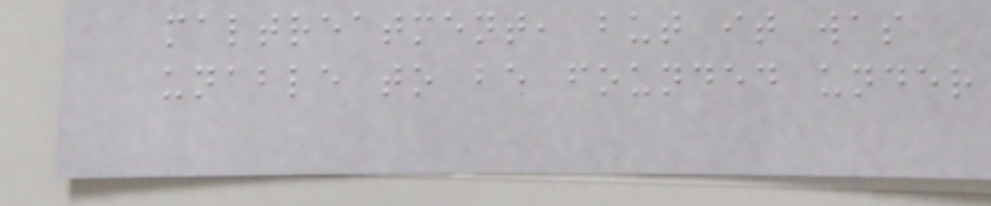maltreatment, but it was
unable to be founded under
